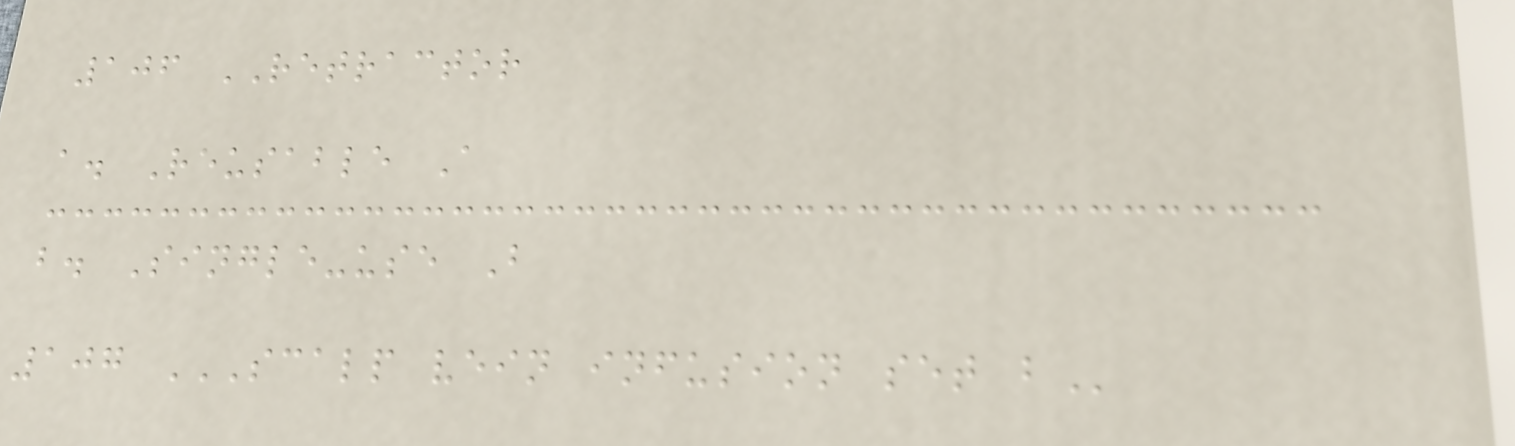106 RETRACTOR
a. Reusable A
b. Single-use B
107 SCALP VEIN INFUSION SET B
